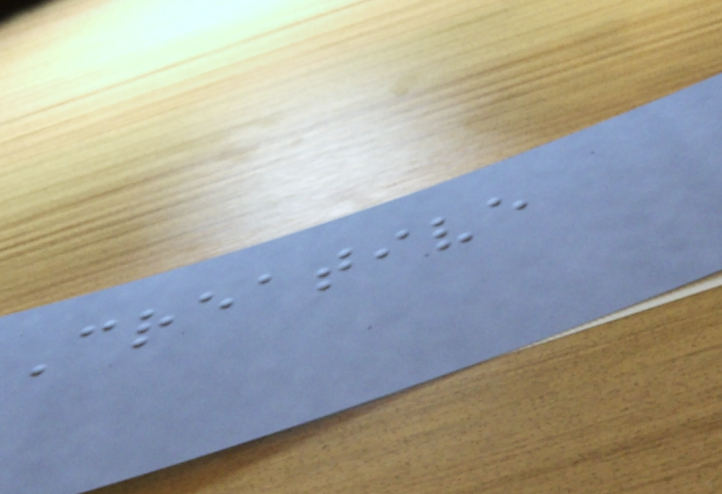Creative
